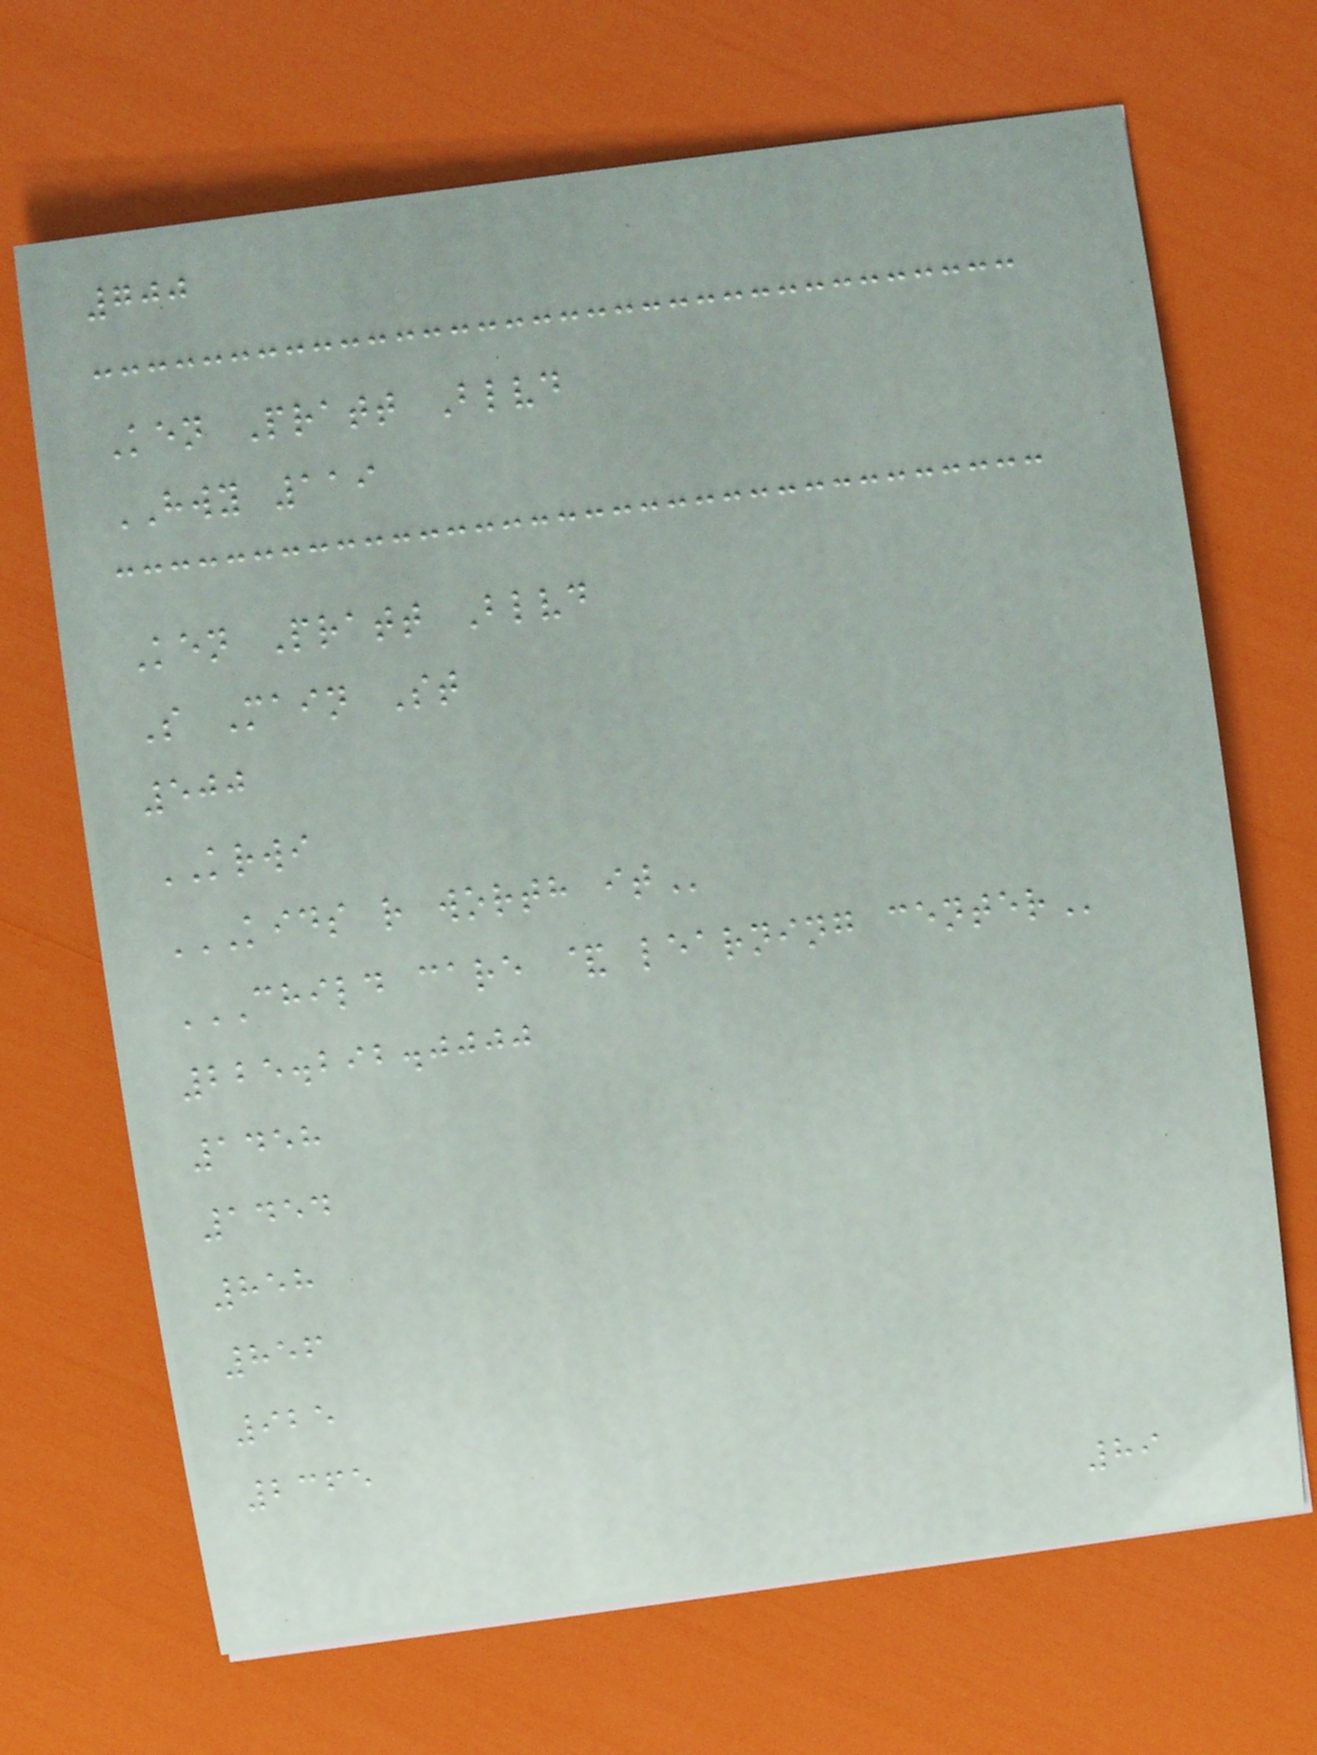700
Ken Pratt Blvd
HWY 119
Ken Pratt Blvd
S Main St
500
KRWI
KIDS R WORTH IT
CHILD CARE & LEARNING CENTER
225.292.0000
1458
1454
858
856
925
2365
89
